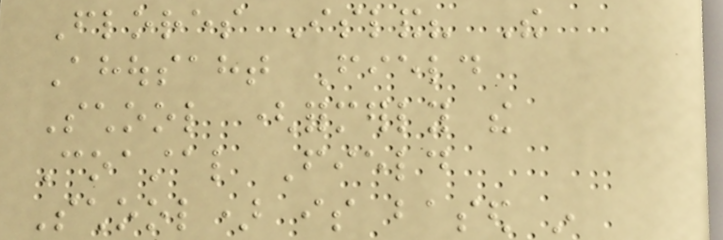Flores Island? The
Ahousaht Field
School (formerly the
Coastal Field
School) is based in
